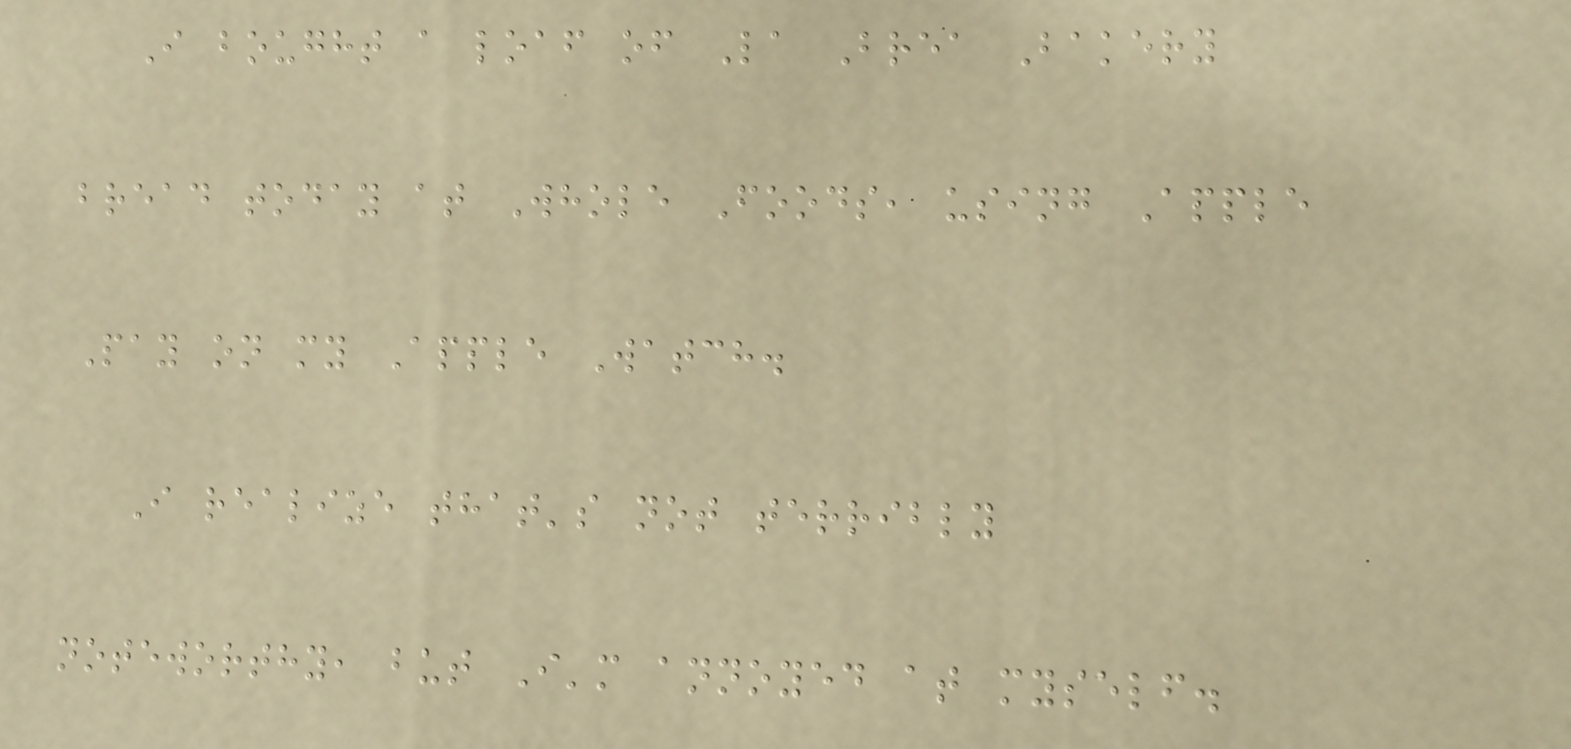I bought a loaf of La Brea Bakery
bread today at Whole Foods, using Apple
Pay on my Apple Watch.
I realize that's not terribly
noteworthy, but I'm annoyed at myself.
